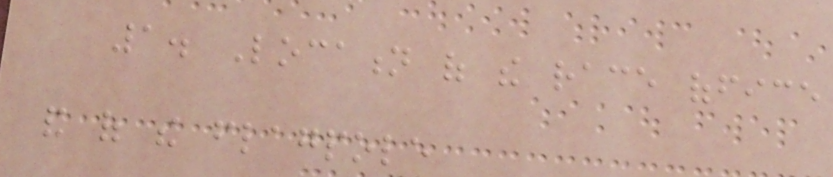1. Location of the race office
and of the flagpole
